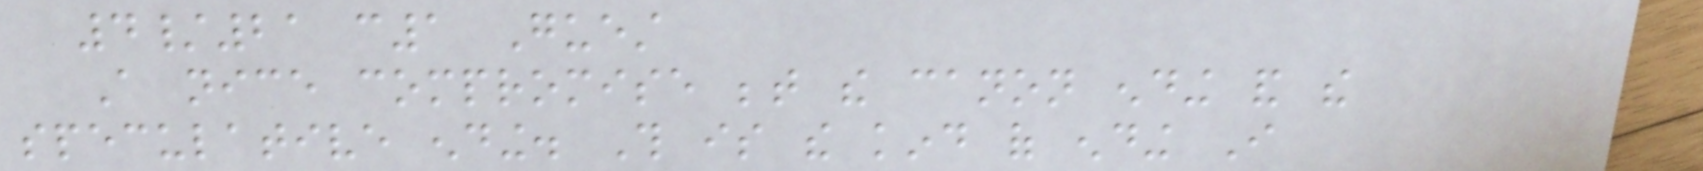4/21 c1 Guest
A nice compromise between the canon ending and the
speculative ending. This is the kind of ending I
